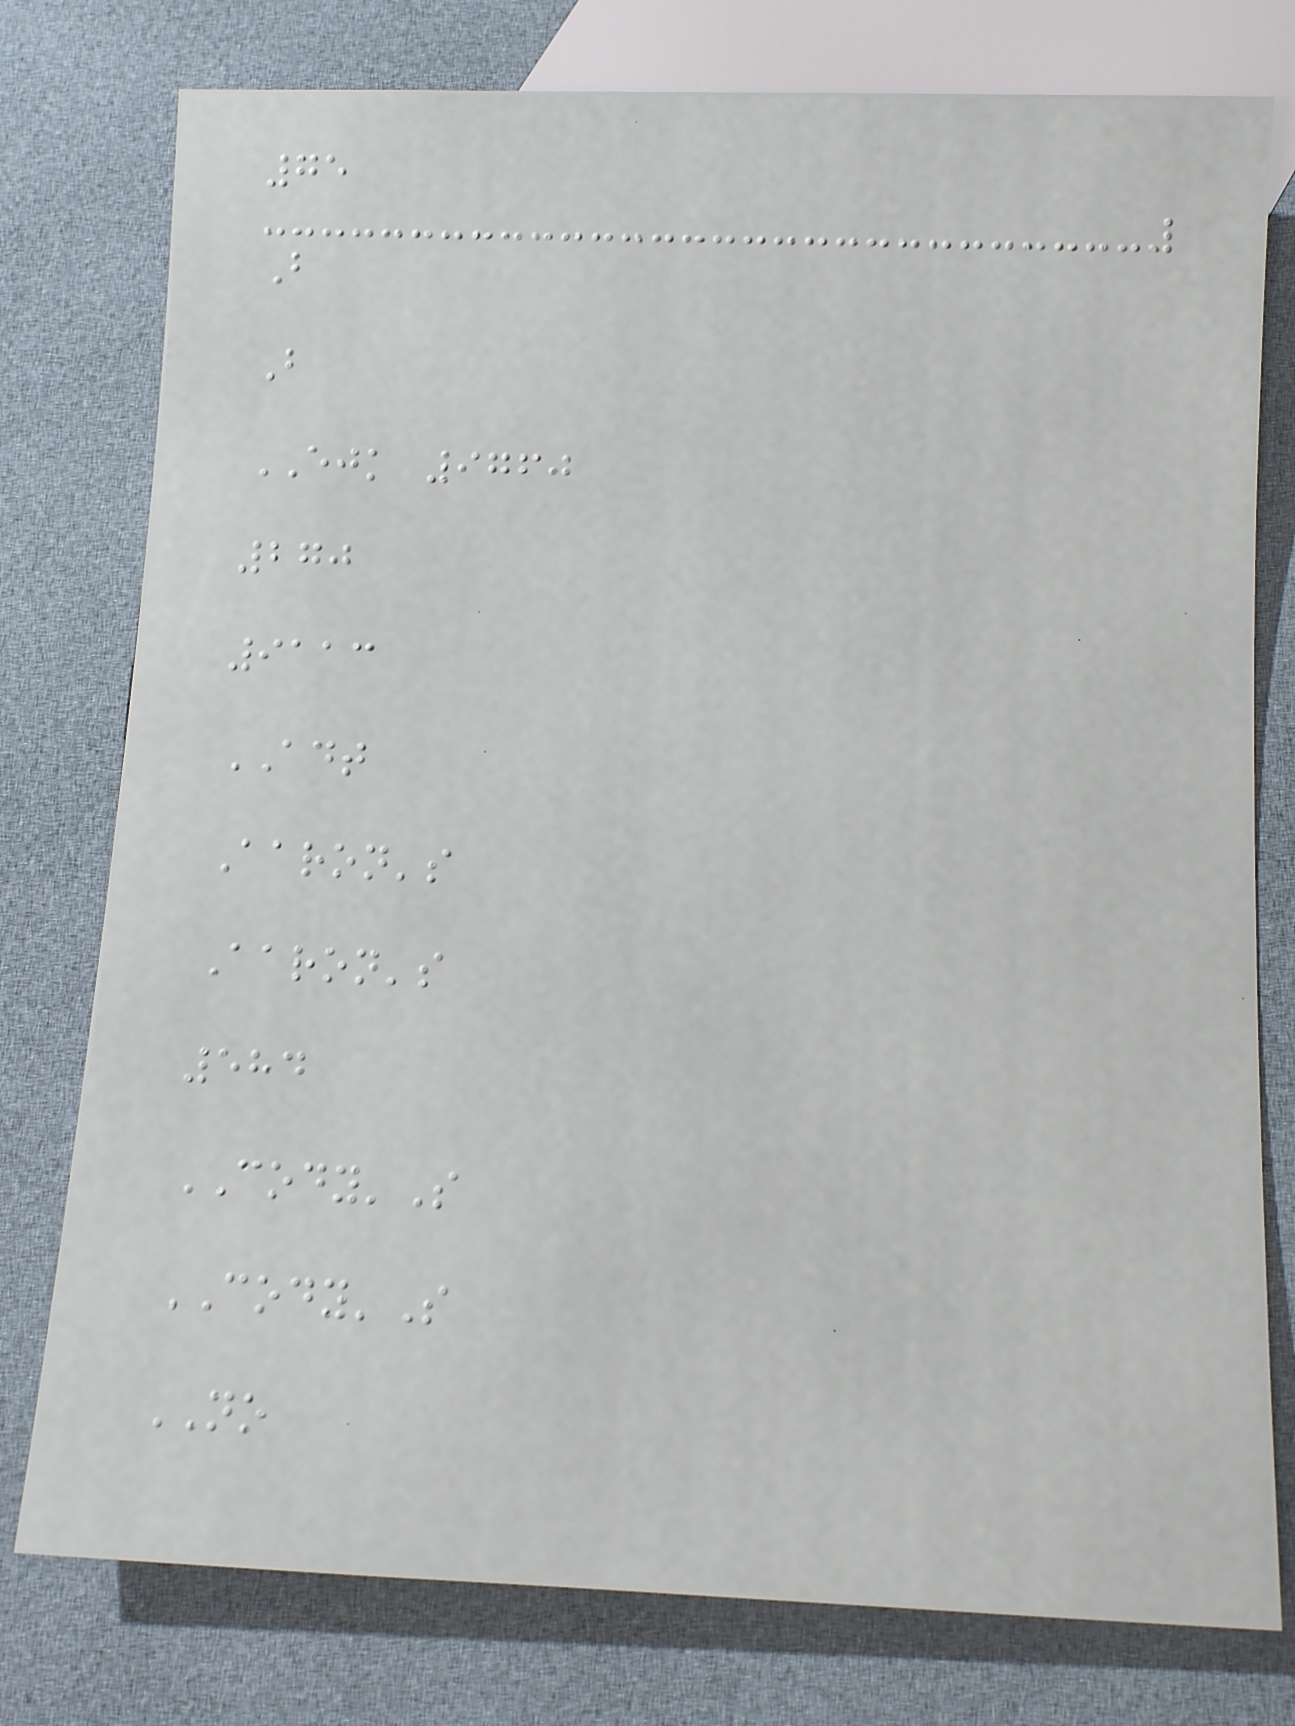75
B
B
EJK 9760
270
9113
ADT
Aaron's
Aaron's
584
CODY'S
CODY'S
NO
